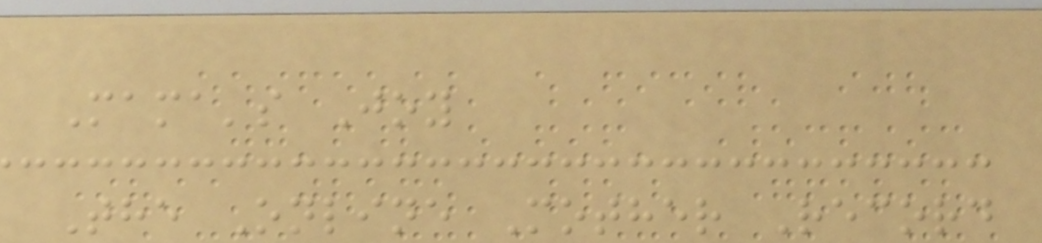Mama's Joy
The Online Mother Record
